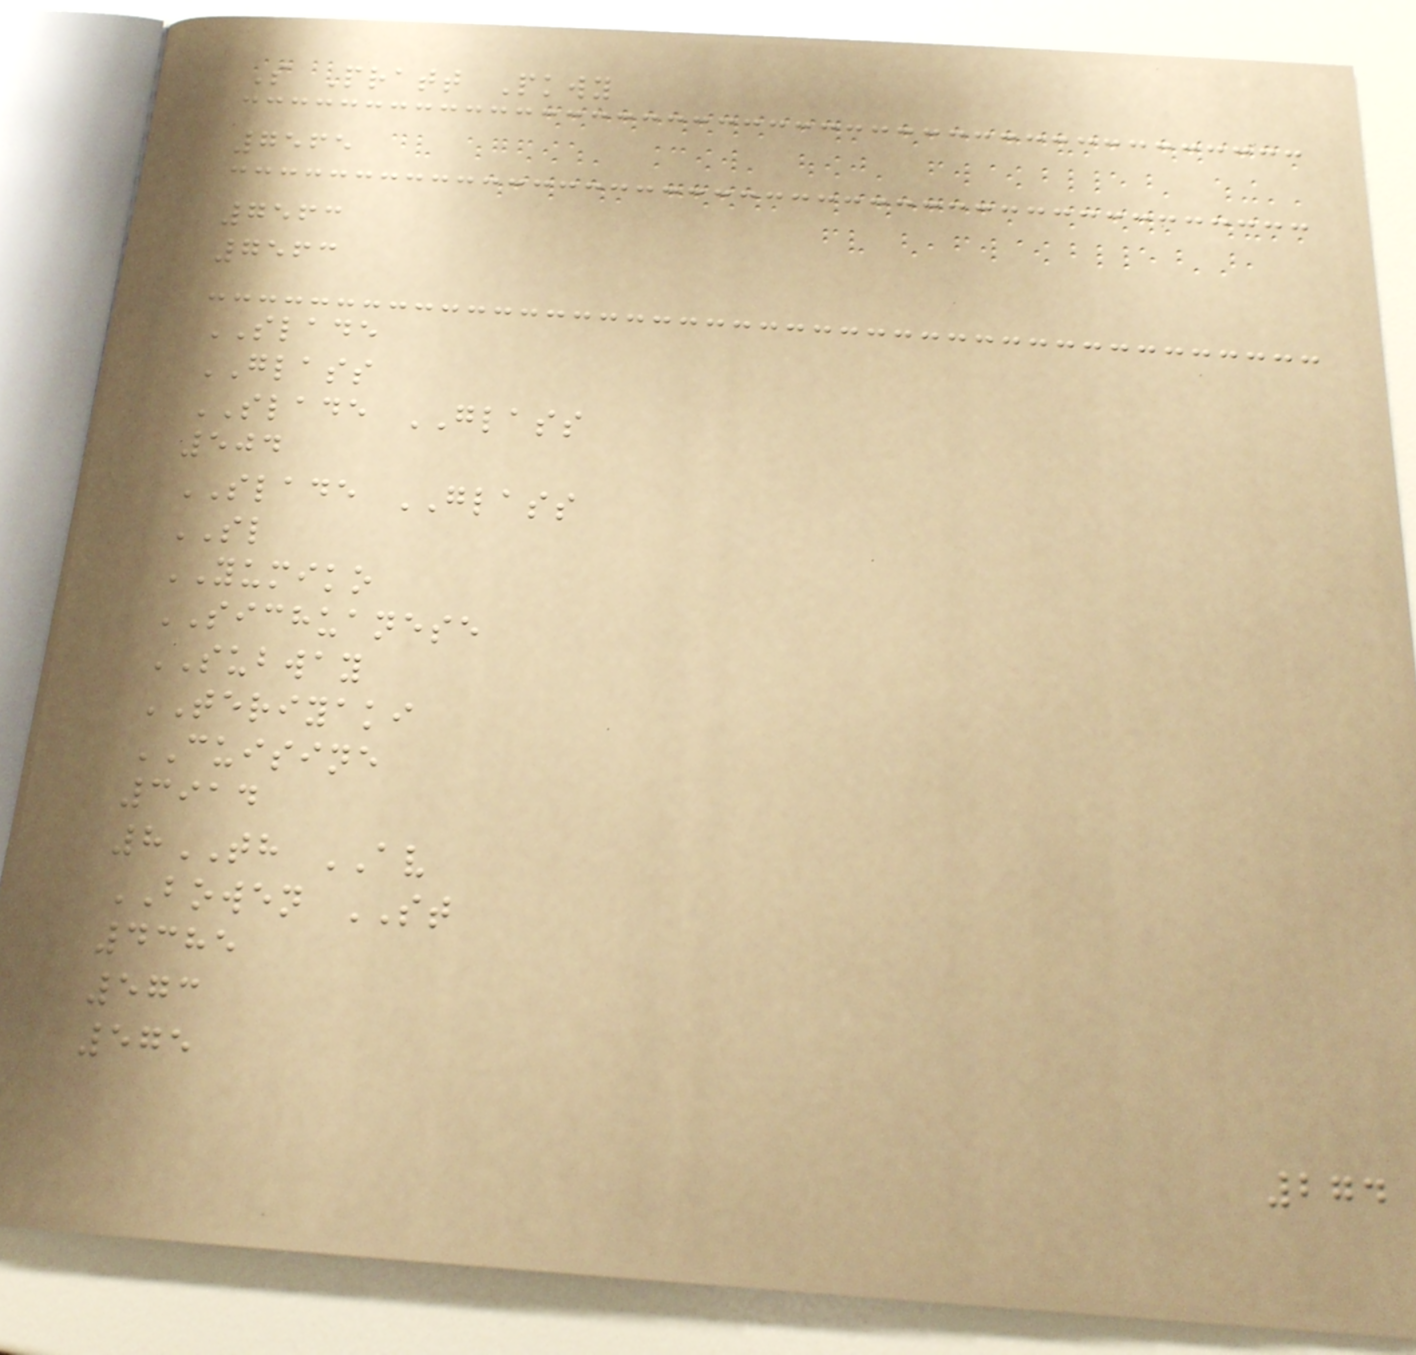S Pratt Pkwy
7565
7563
7563
SLADE
GLASS
SLADE GLASS
504
SLADE GLASS
SL
YUMIKO
SICHUANESE
SUBWAY
TERIYAKI
CUISINE
3914
8TH AV
BOWEN ST
4385
573
575
274
